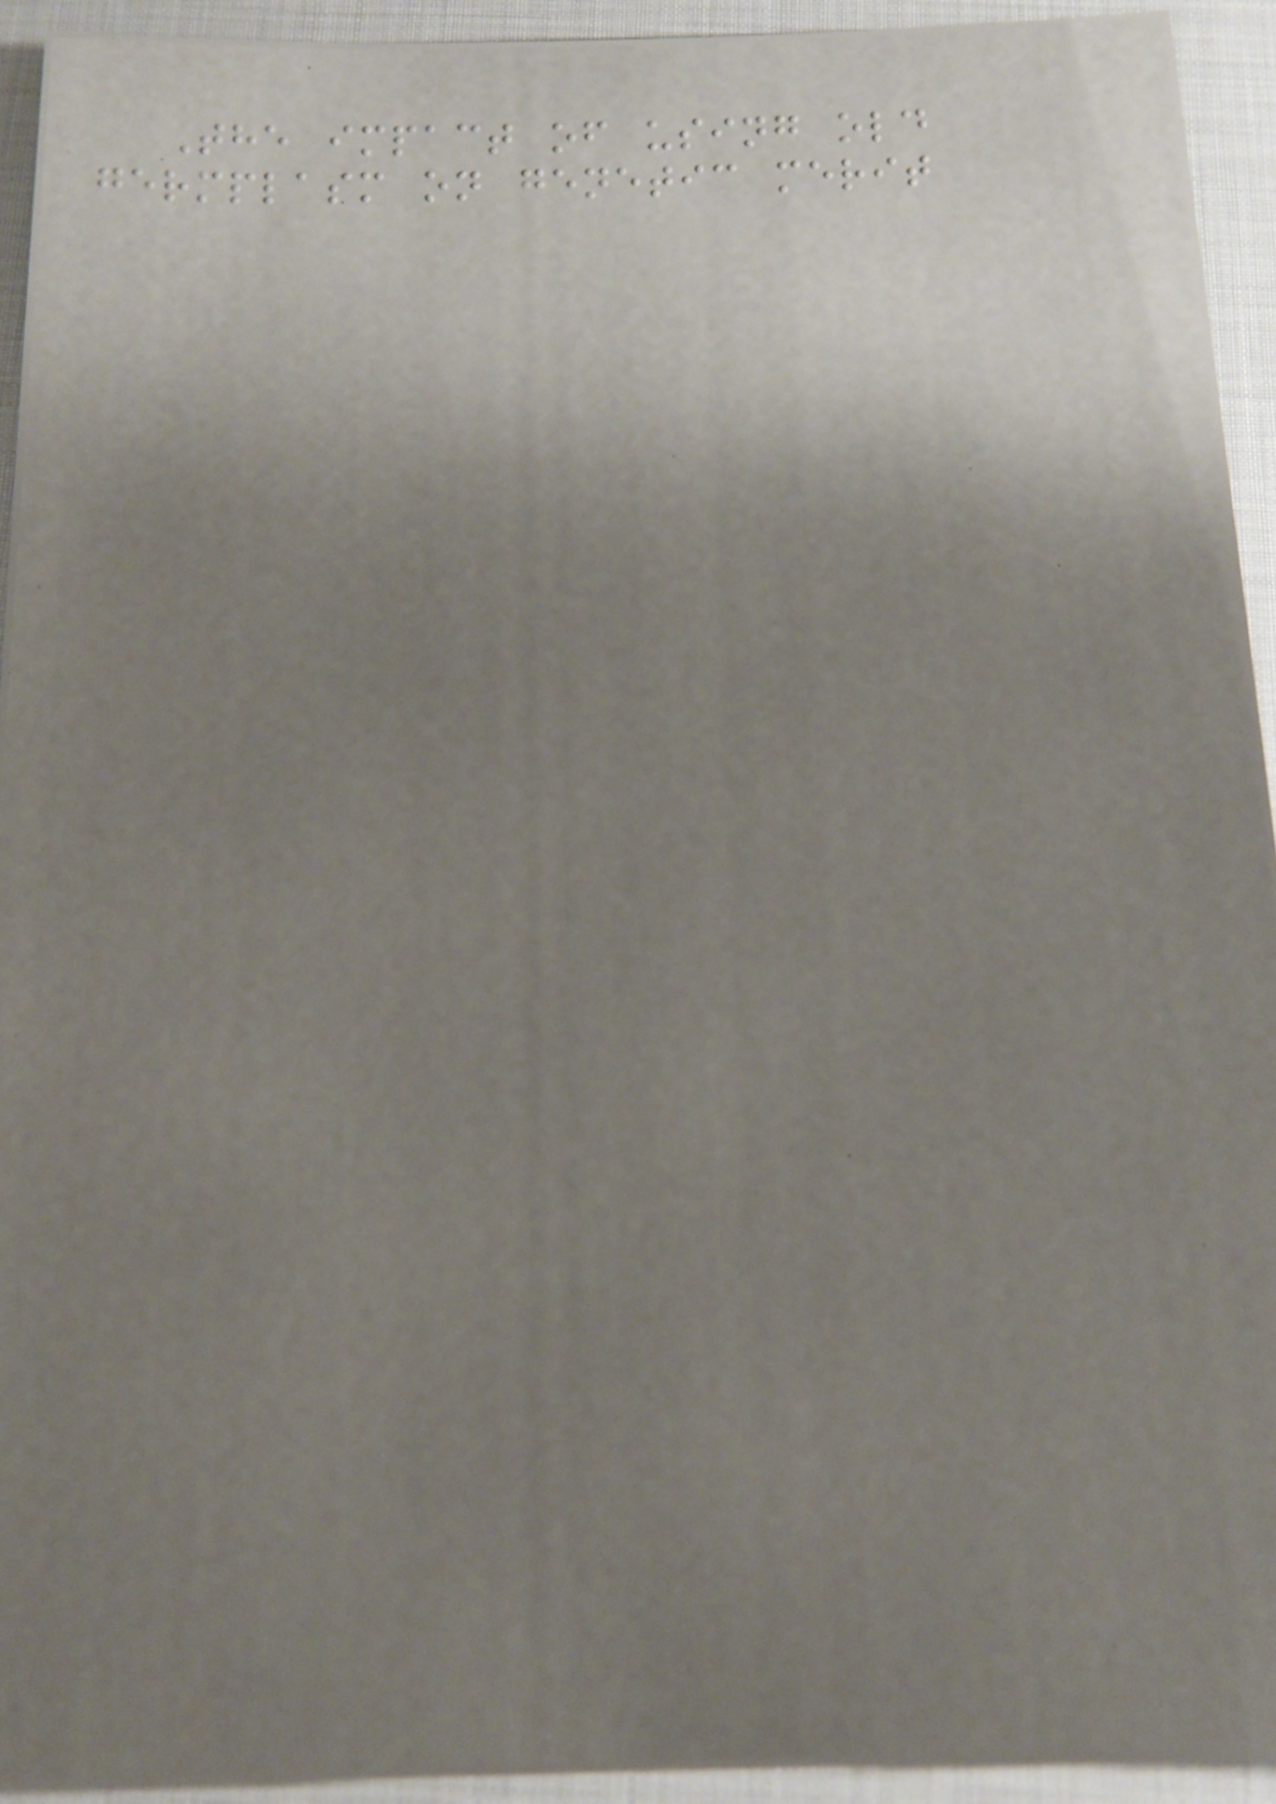The impact of using old
germplasm on genetic merit
